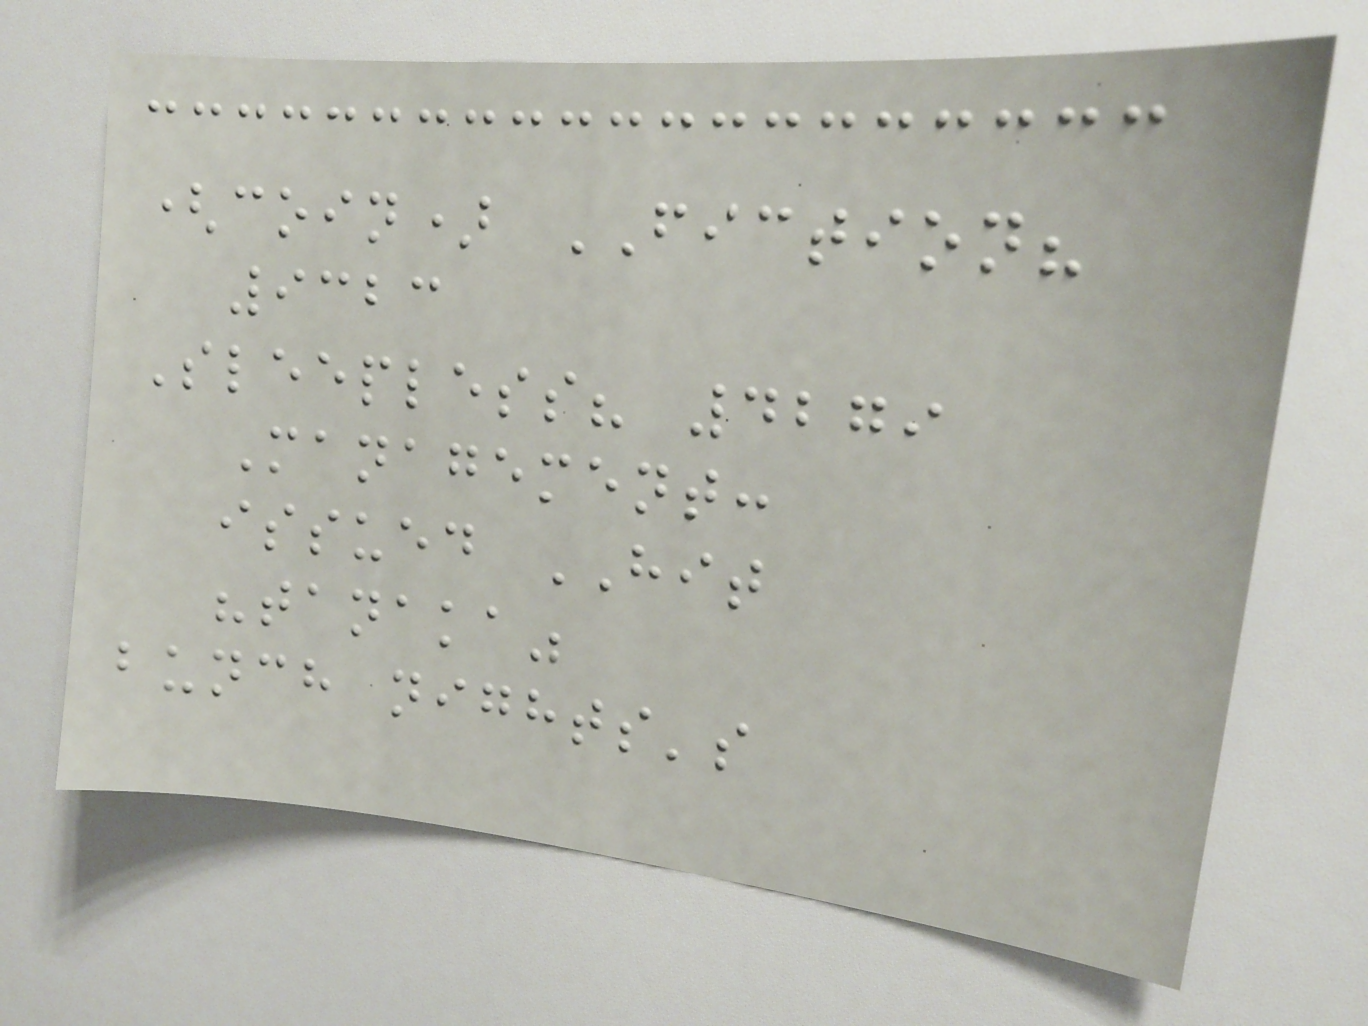(coin) FICTION?
9323
Sleepless? 4279
Management:
issued HIT
"tanaka"
bunch nights's
